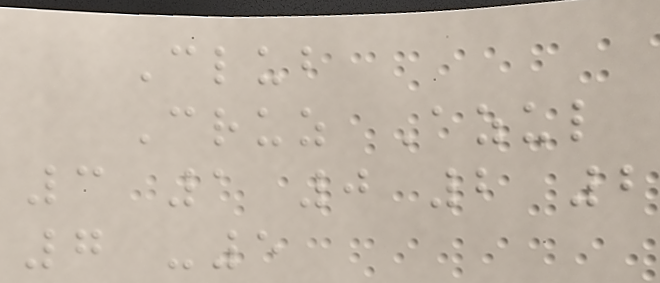Club
Cruz Azul
3 1 0 2 2
7 -5
